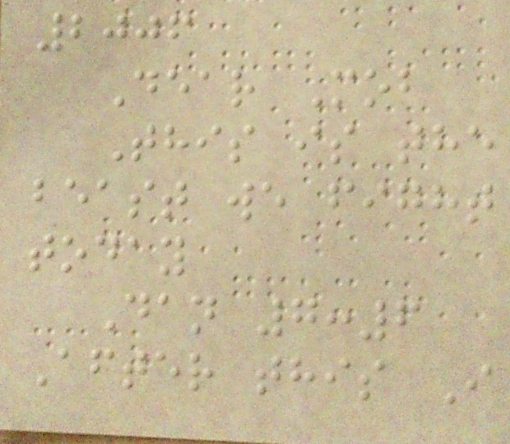2006
Dear Mob
This is the
beast we fight
today
Dan 7:6
After this I
